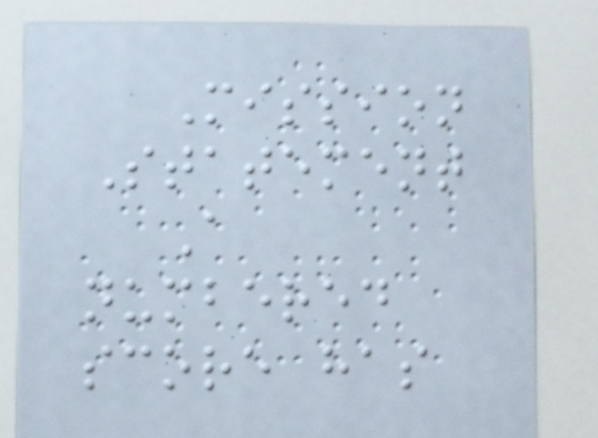Mission
Statement
A
numbered
score has
